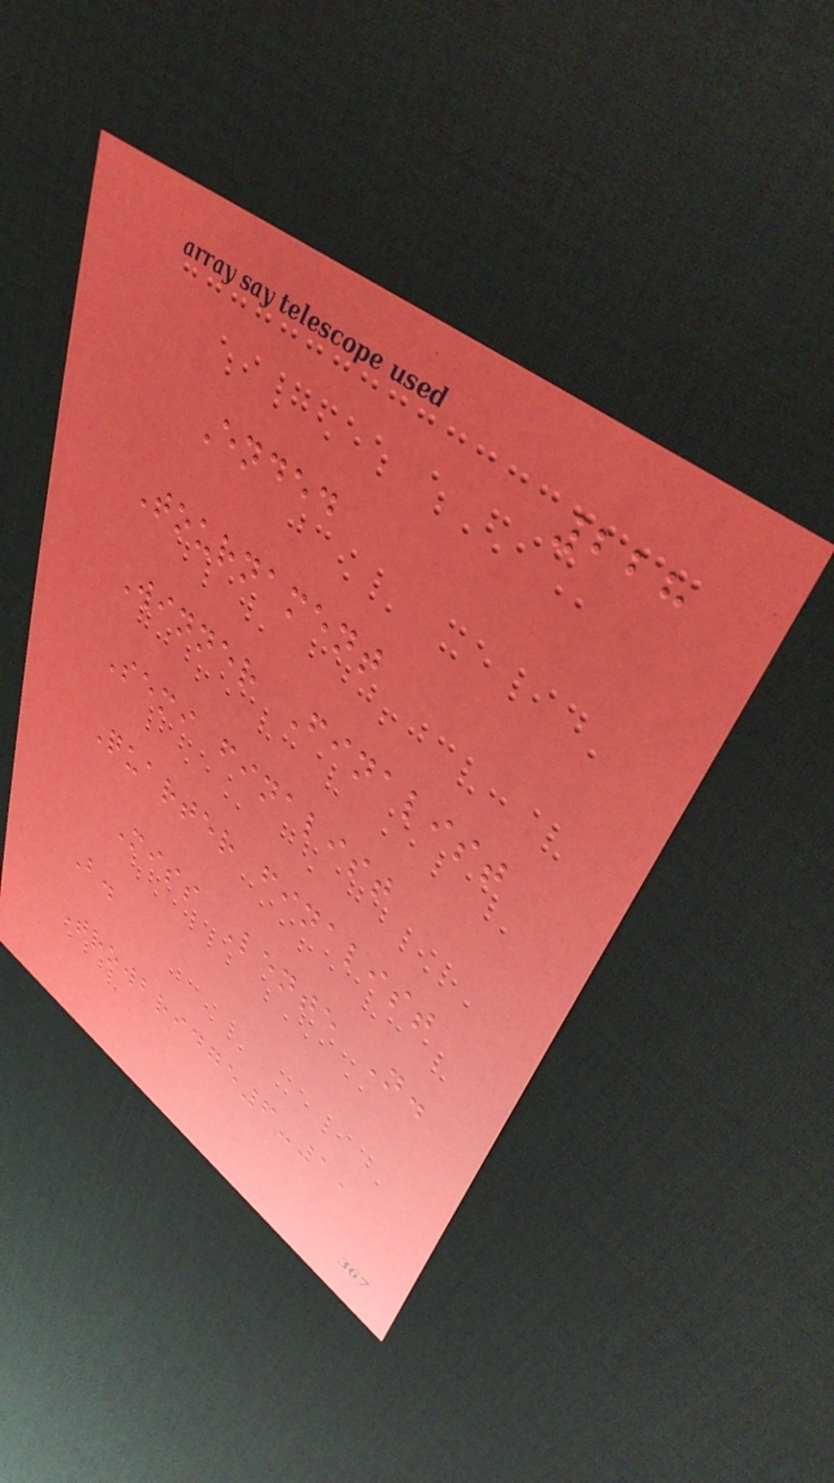228
Ended
Tournament
Winner Finalist
Semi finalist
Quarter finalist
Miss Lente N.
B.
Trowbridge6-1,
